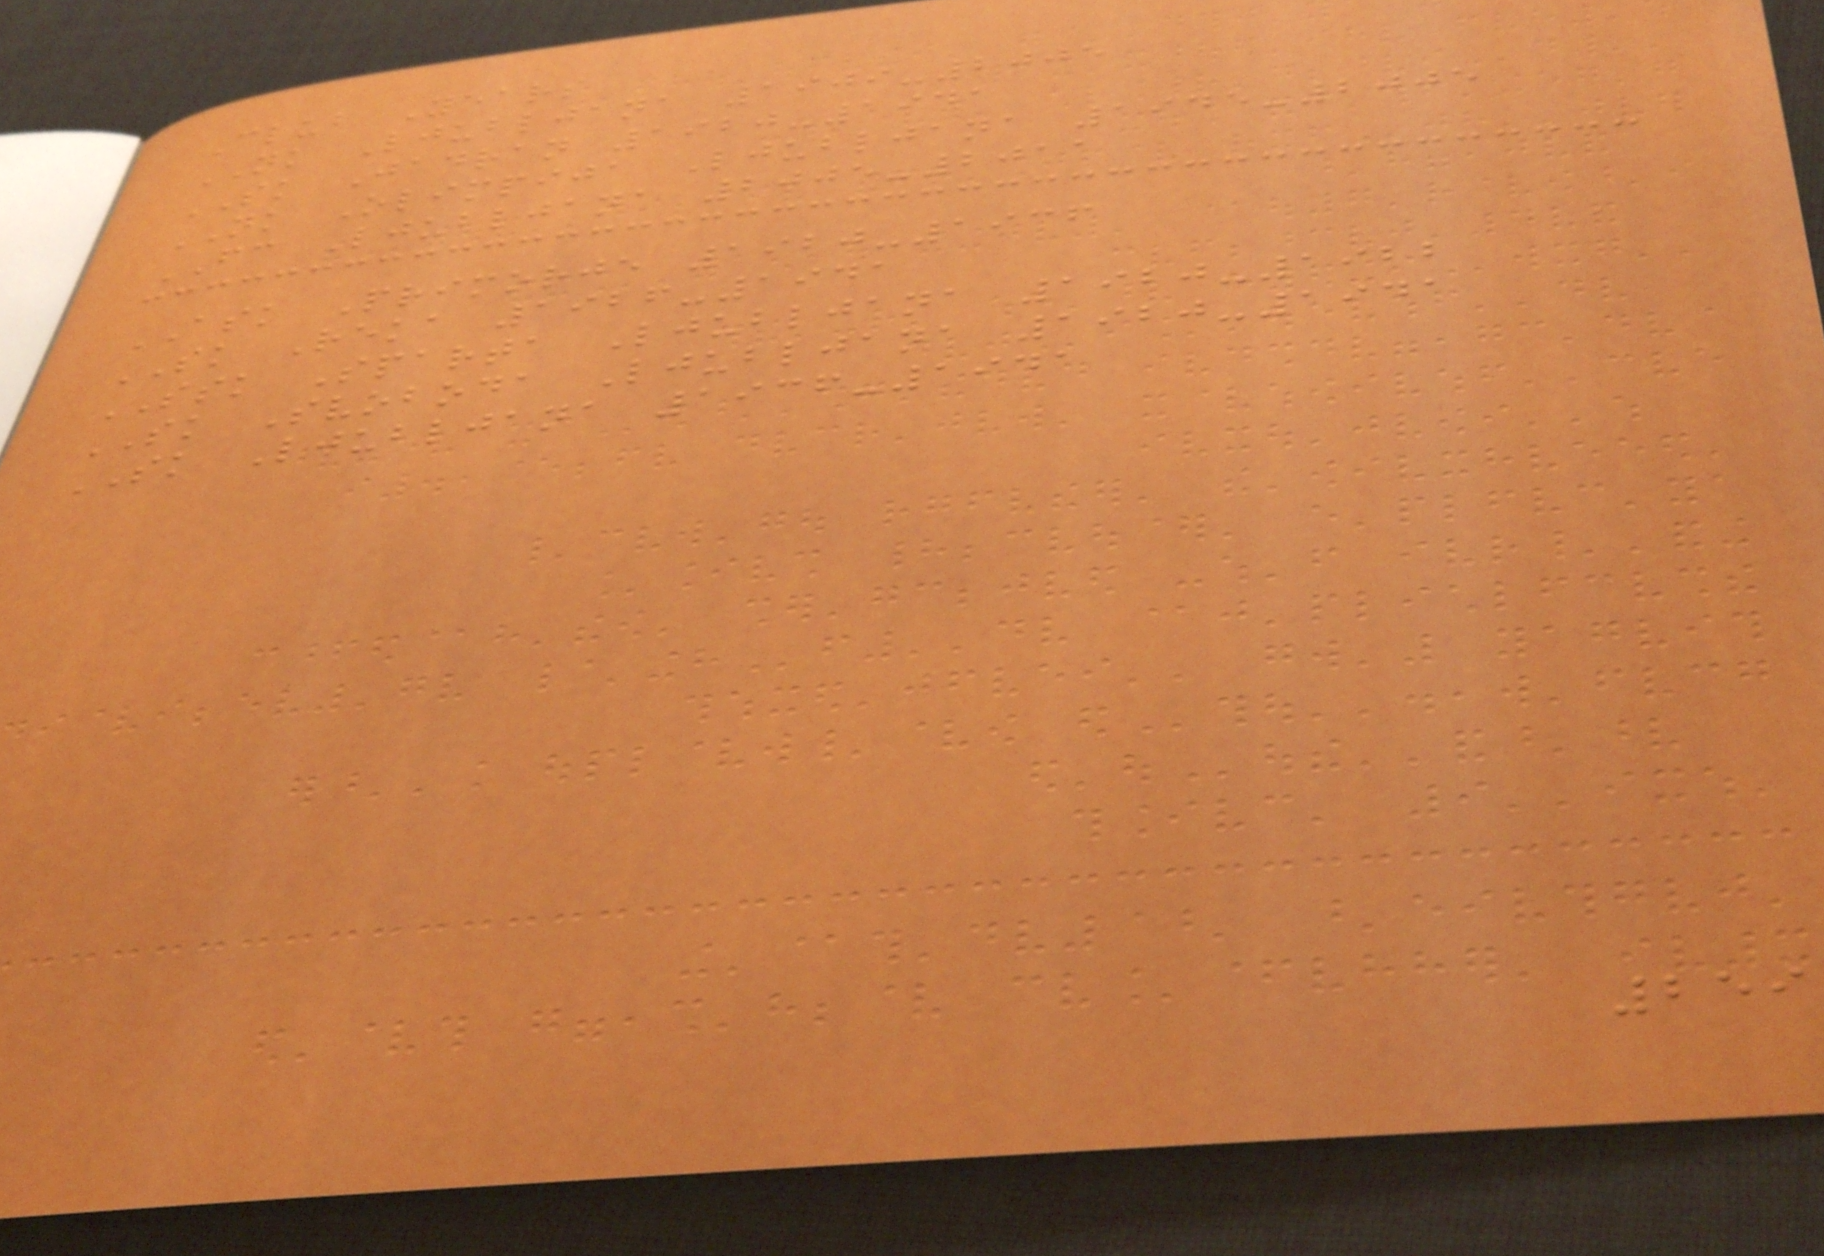Club Years
NK Ljubljana 1909-2005
SK Jadran 1920-1941
NK Olimpija Ljubljana 1945-2005
FC Ljubljana 2005-2011
ASK Primorje 1920-1936
SK Reka 1926-1941
SSK Sparta Ljubljana 1920-1922
SK Svoboda Ljubljana 1920-1941
SK Ljubljana 1936-1941
259
